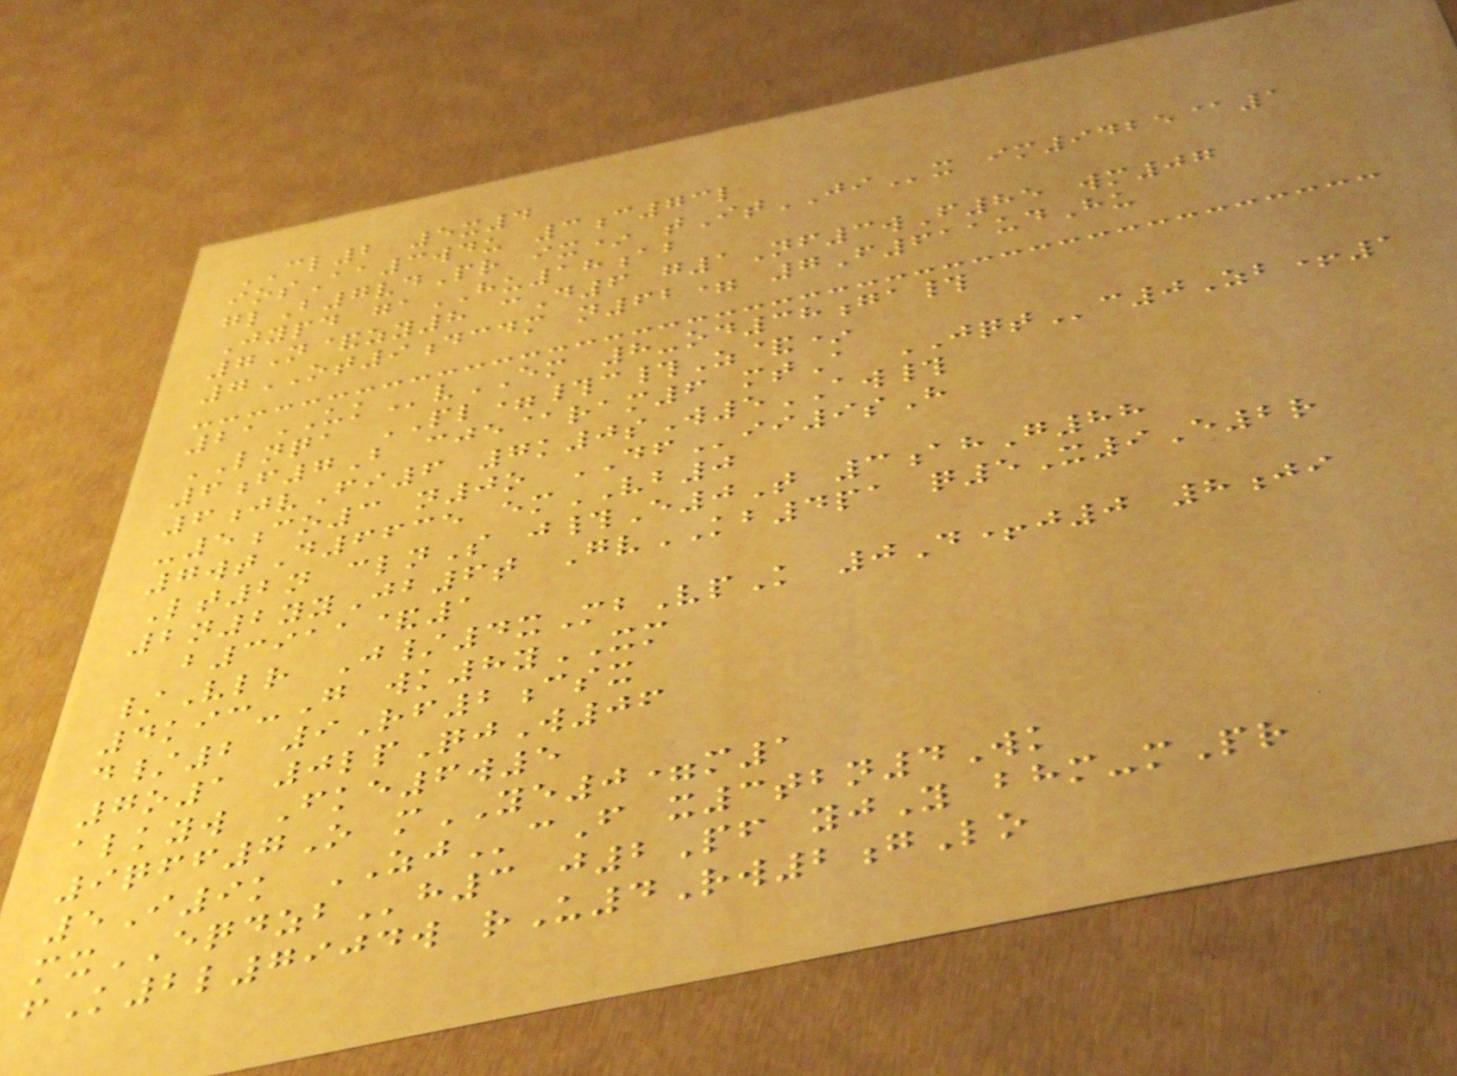CL2 5x4
iosAa3wdu 3c73l
glB7vdPr ix* tItJIx im9425@1
Jypd gaHU18ab
7N&zy8 cD6 g1Nf3wF85 wm07
7OT9dcdm n62= 7F611udHu
21UKvEM 8-od38ga#
LNQA PL=#c#Z&*
6f7B cje@ram6 mtA JQTc0Zb+1
6jvFi6 7k0sW5AW#
-5co3 n0o DFii9sH
7wtD6635 emVB0
Lt2n clnS j#E0T 3ahG88
2n2yyJb6t GvKB4pa q5X9E2r
b3911&1
/Vlr J/4xMbVpK 0D+j0 8ji
4kic-G wk8yXM
d/2 9Rf2csx
7o1 0lpQjW06
alkyw Fke6w5
9qff7O mYE0=m1
5I9k ZJcF x3tbn4Wk
mxEQDZBh3 j2Pf yjY bhm-mPr
fK2l7904w rU4Rw2gLo
